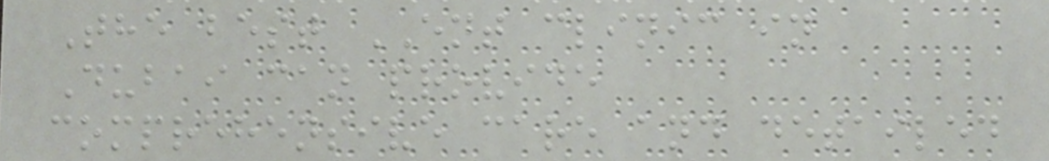The best ENT clinic in
Dubai can provide
comprehensive care and detailed
